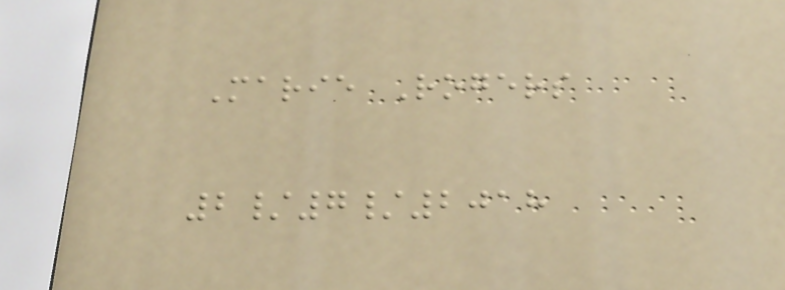Marie Rogers
2/7/2018
